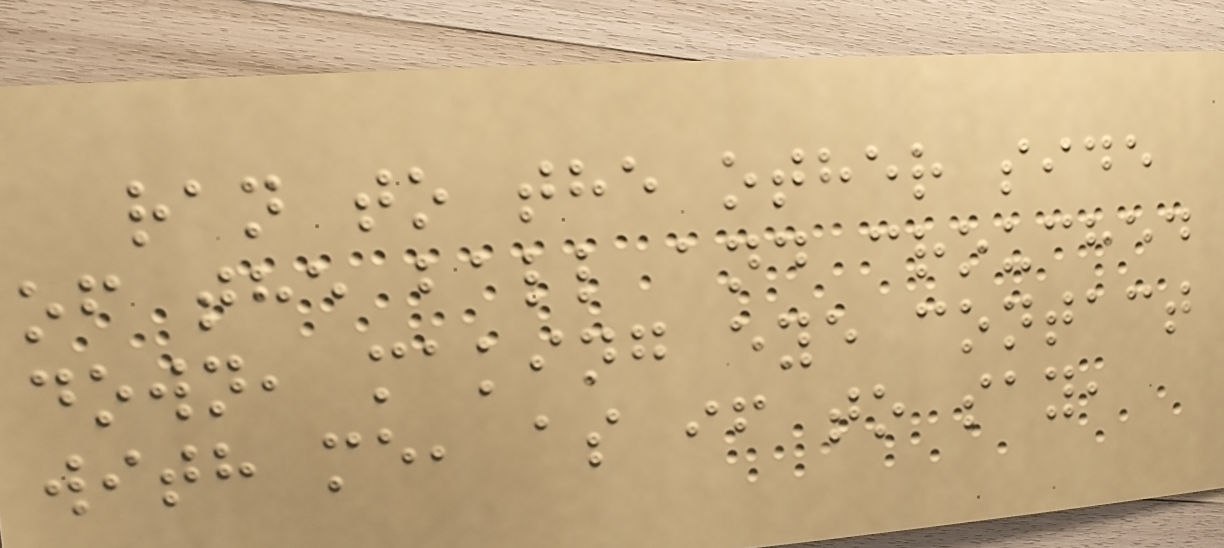ran to the other side
of the ball and crouched
down, making eye contact
with me, as if to say,
